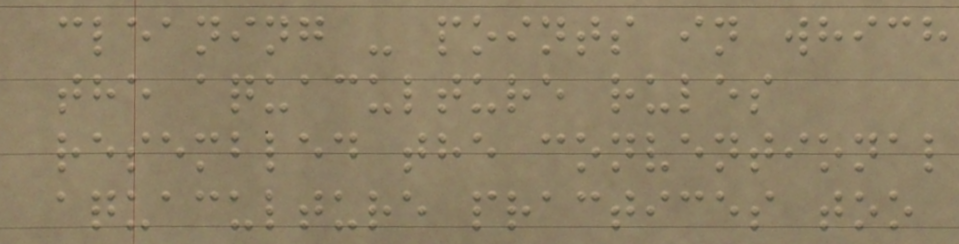cleaning - points in which
the aquaculture rules
resembled the conventional
aquaculture practices too
